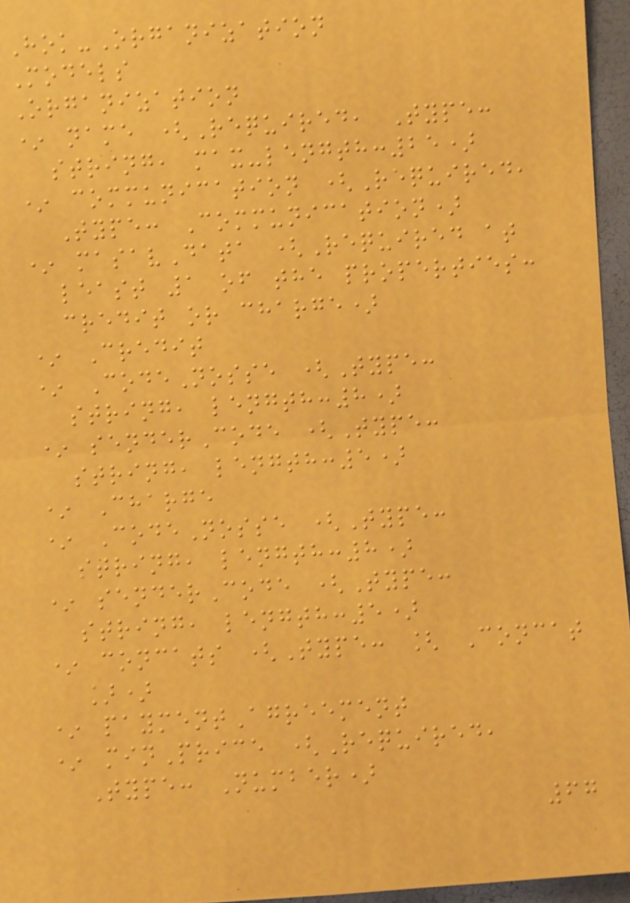Hok-Organization
Models
Organization
* name (Required, Type:
string, max-length:25)
* communication (Required,
Type: Communication)
* masavData (Required at
least 1 of the properties:
credit or charge)
* Credit
* CodeNosse (Type:
string, length:8)
* senderCode (Type:
string, length:5)
* Charge
* CodeNosse (Type:
string, length:8)
* senderCode (Type:
string, length:5)
* concats (Type: [ Concat
])
* paymentAgreement
* minPrice (Required,
Type: Number)
67
